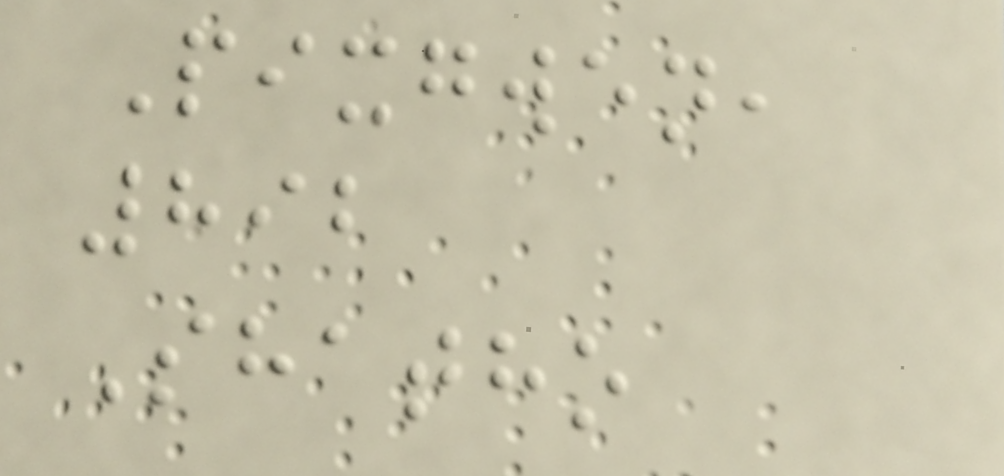Pixgwen,
892
Shatho
